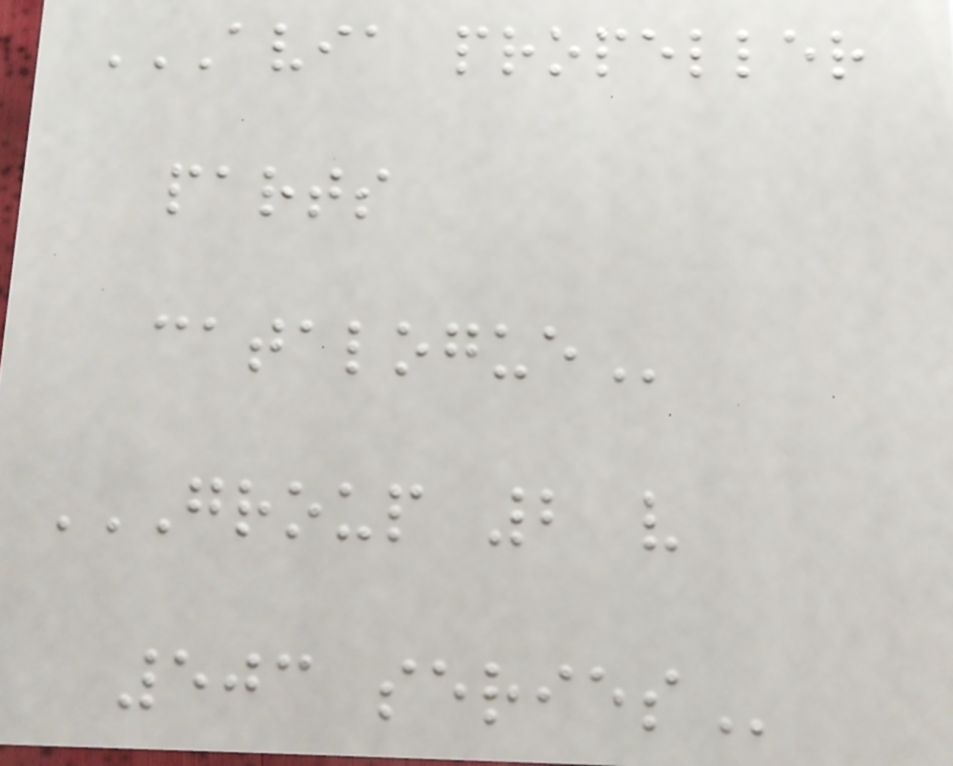AVIA PROPELLER
PARTS
CATALOGUE
GROUP 2 V
503 SERIES
